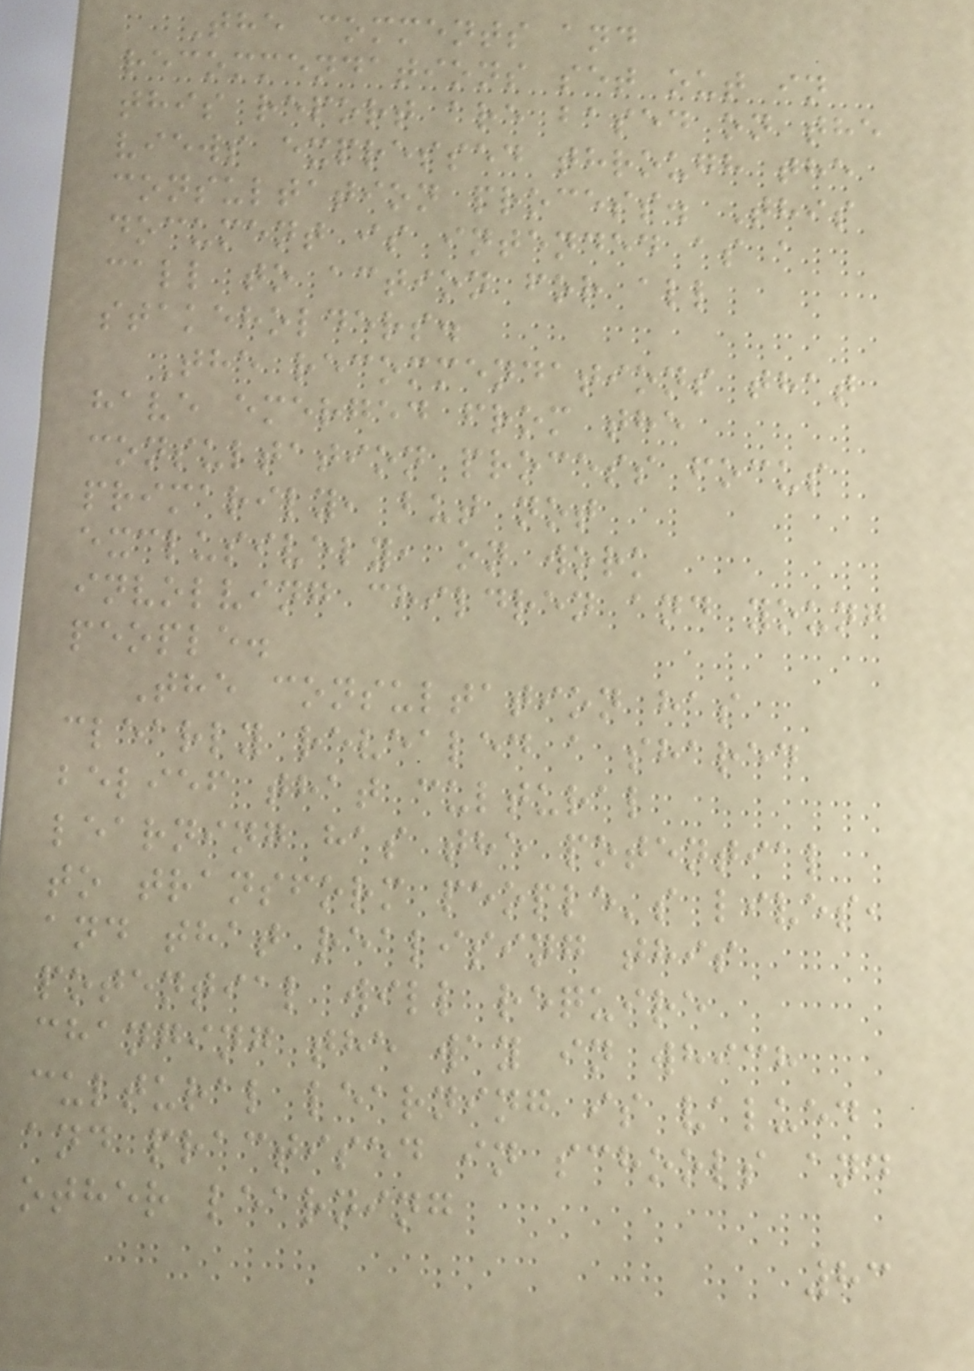The comments and
recommendations set out in
this report are based on the
views expressed through the
consultation process. This
document is intended as a
call to action for all
stakeholders.
The recommendations that
have emerged from the
consultation process focus
primarily, but not
exclusively, on work
involving children and young
people.
The consultation has
clearly revealed a shared
belief that cultural
learning has the potential
to transform people's lives,
and that realising this
potential will require
changing the way in which
cultural learning is valued
and practised in schools and
other learning
83
